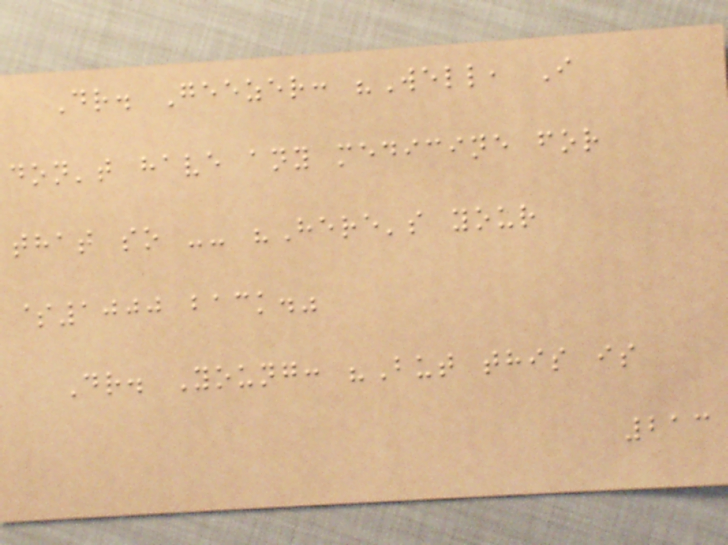Dr. Geezer: "Well, I
don't have any medicine for
that so -- "Here's your
$1000 back."
Dr. Young: "But this is
213
